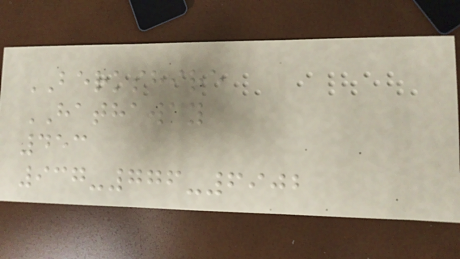BERKSHIRE
HATHAWAY
453
937-776-6902
